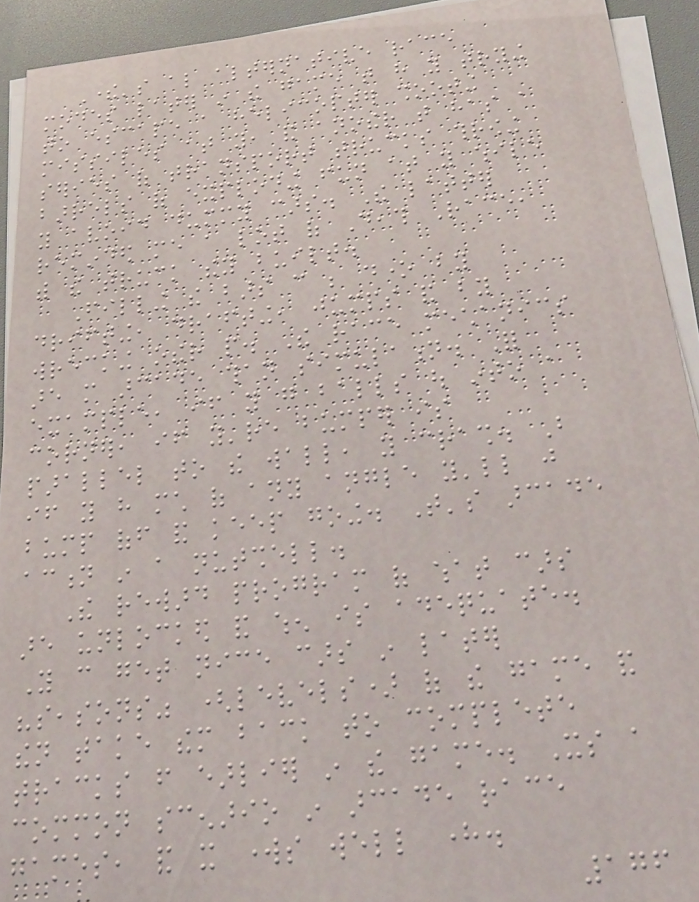There's also alternative race
modes later in the game that have you trying
to escape a helicopter shooting
missiles at you, and another that has a
series of transport trucks throwing
barrels of exploding fun at you while
you avoid dummy cars. The latter
reminded me a lot of Death Race,
with the truck they built.
Filling the bars can be done by
drifting, drafting, jumps and by
wrecking other people. The race mechanics
are more arcade than simulation. For
example, if you go balls out into a
corner, if you're bumper is
parallel to the wall, you crash. But
if you have much of any angle you'll just
bump off and keep going. That's arcade
action in a nutshell.
The reward program of what cars
are unlocked and when is adequate.
You can get nice cars in later
"seasons" (levels) of the game and
then take them back to complete
tracks from earlier in the game. Its a
common scenario in arcade race
games, and it works well here.
176
